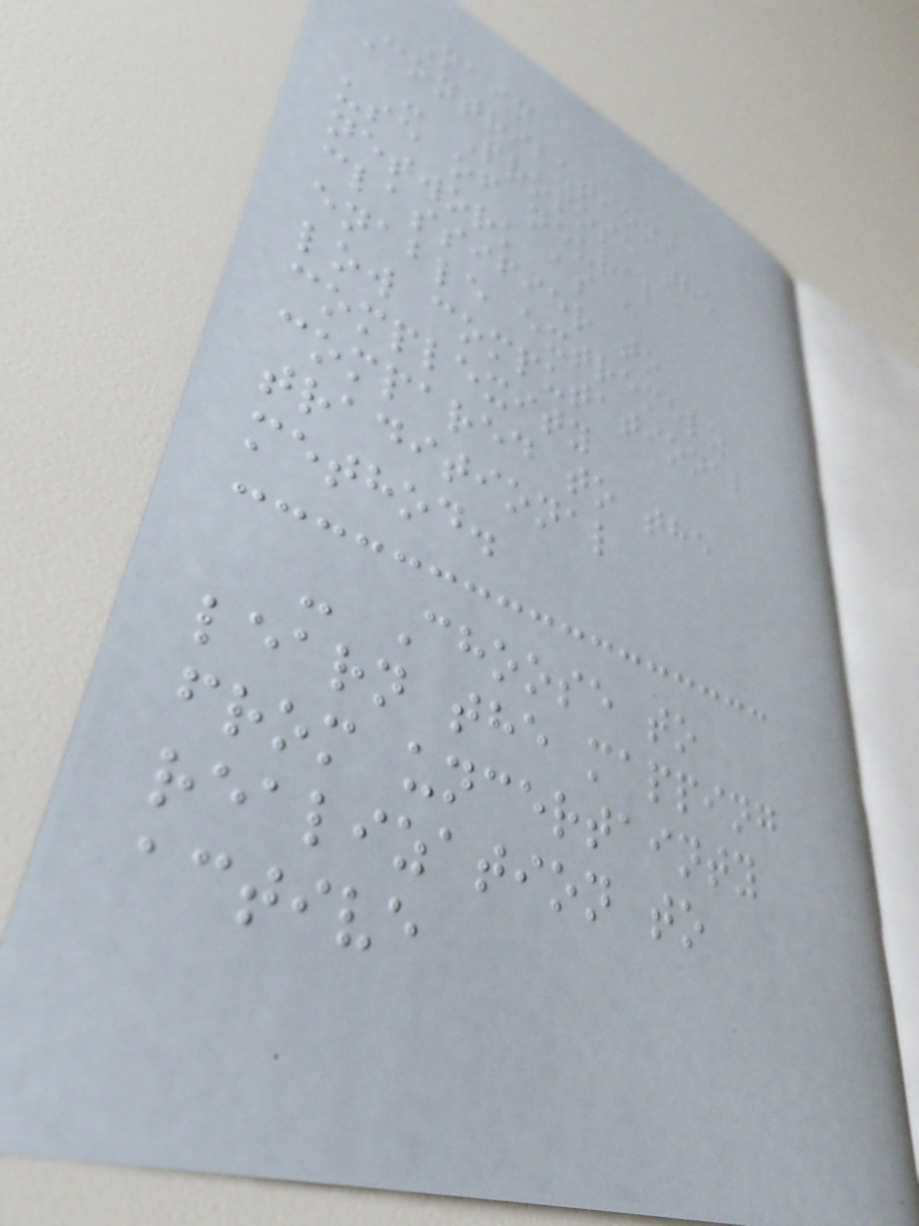Main
Contributions
- Propose the
use of neural
network as a
classifier to
enable extremely
low computational
complexity
compared to the
traditional
method.
- Choose to
learn the mapping
from uncertainty
realization to
active
